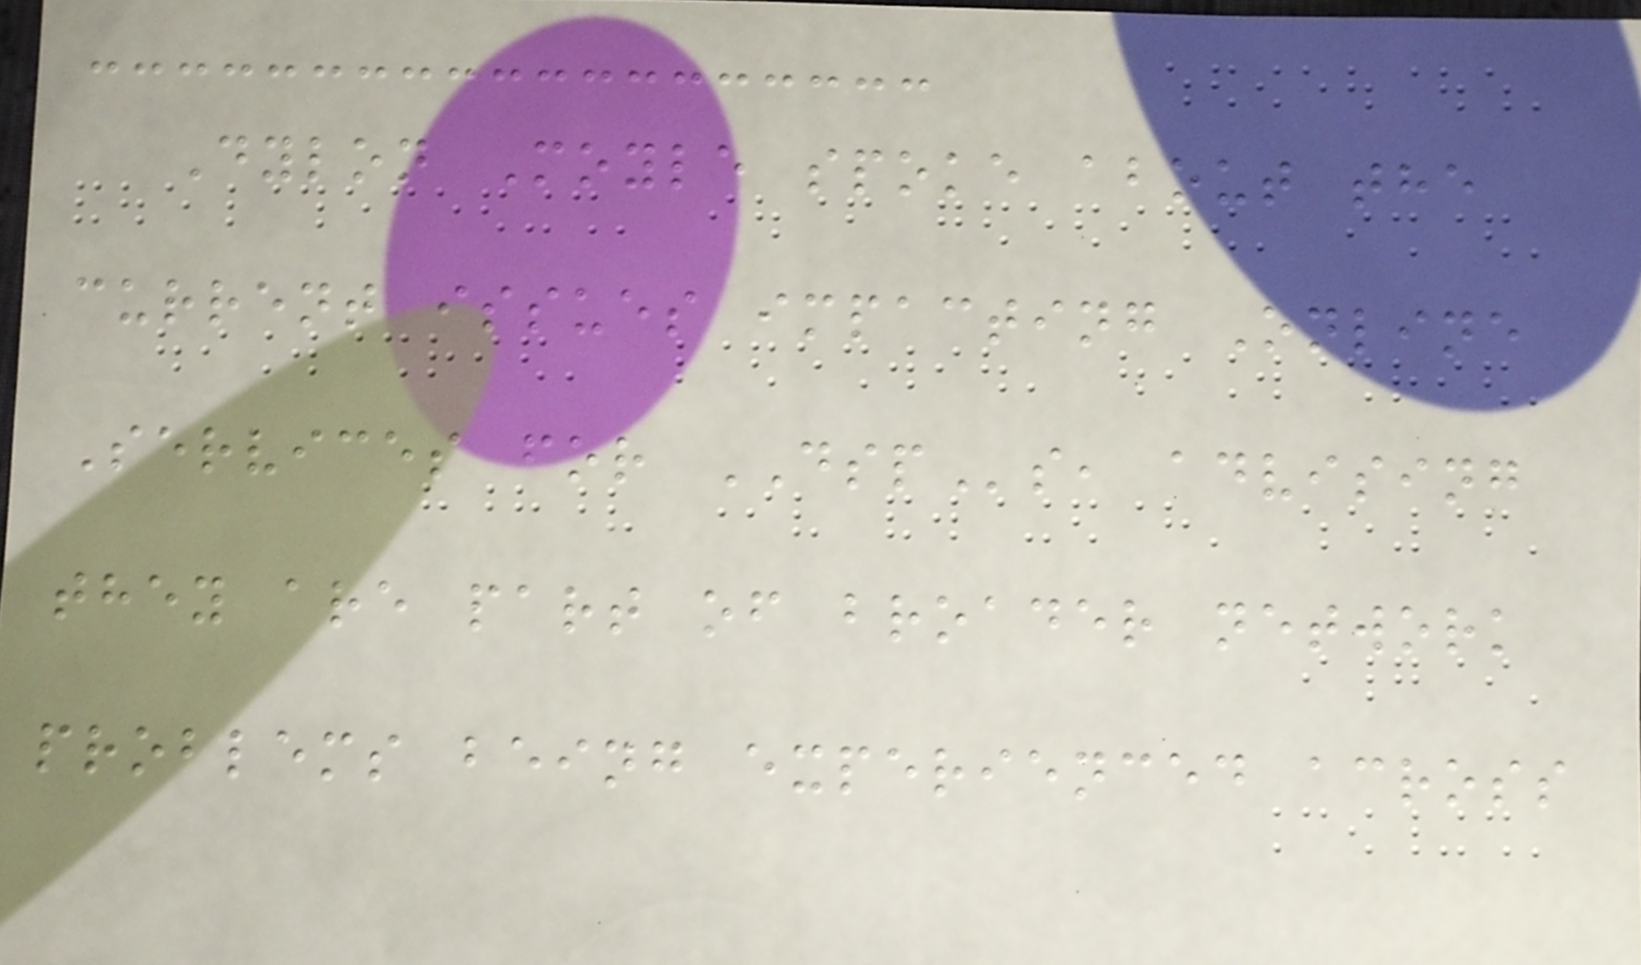Dylon Moyle spoke about the
current issues impacting Online
Services for DSPs, advising
they are part of broader network
problems being experienced across
